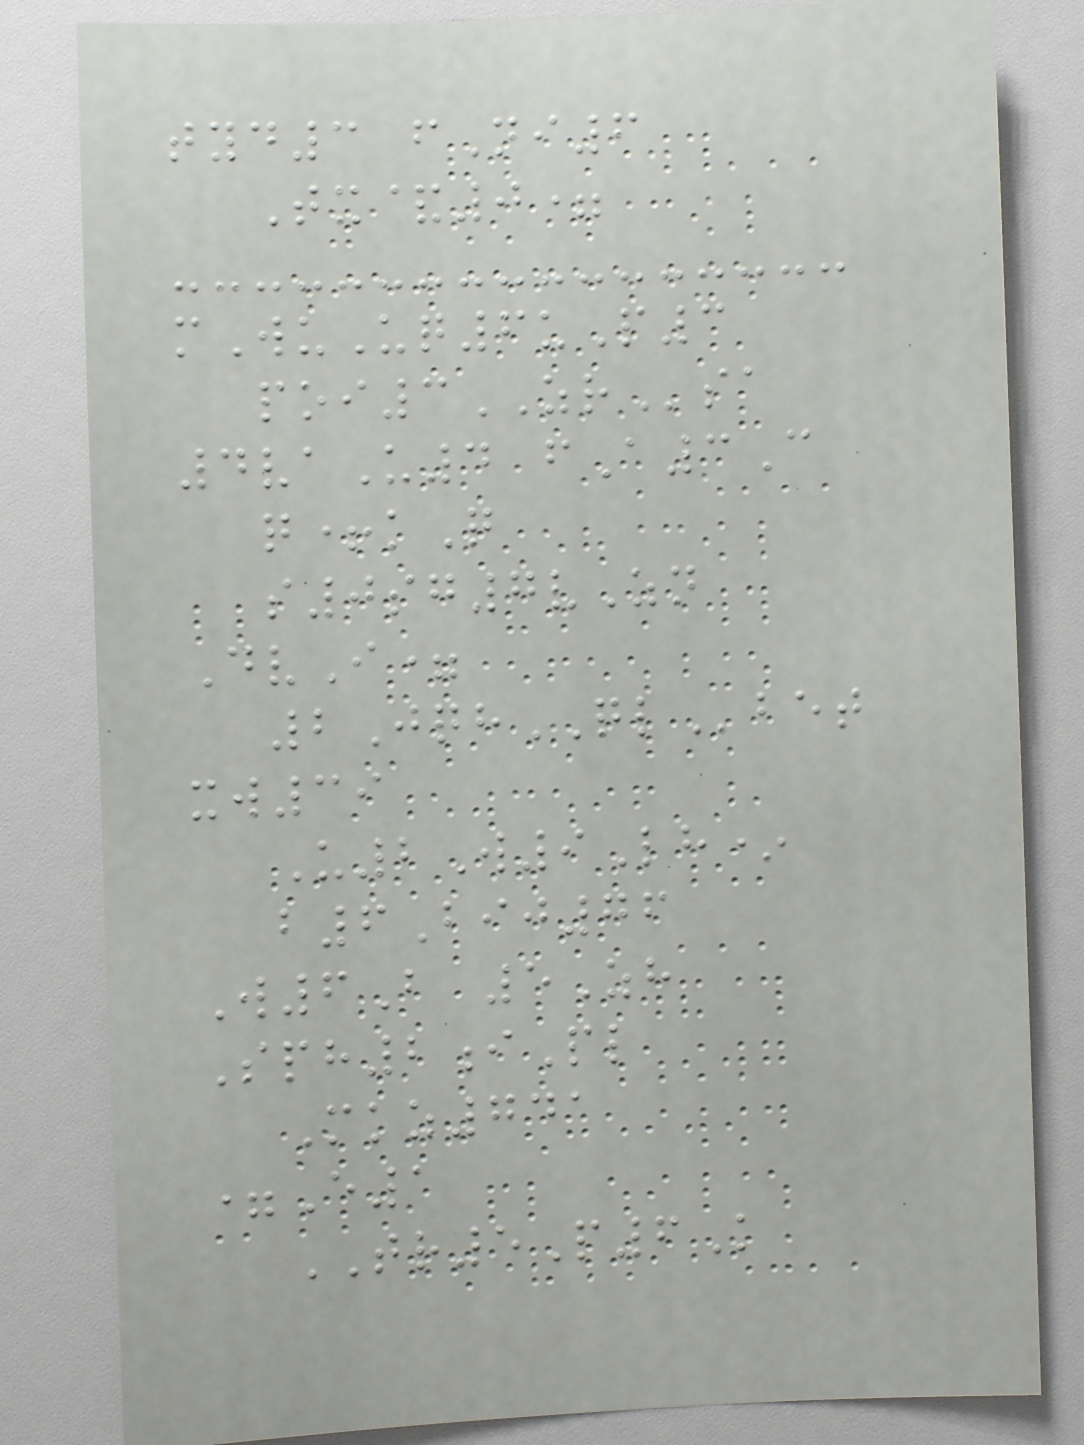tyd3 fNi6
Tx&0=
mWuUq6uP3
poi3ZRsa
4vaU4 fA3C
q+kQ
s0sg7vZn
DvI=
2JqhQLbet
xw39
U2W9Lh*
b6Bij76
W6B 5Zh
Sph2iPl
Mkz741
=E1
TR5P6K
